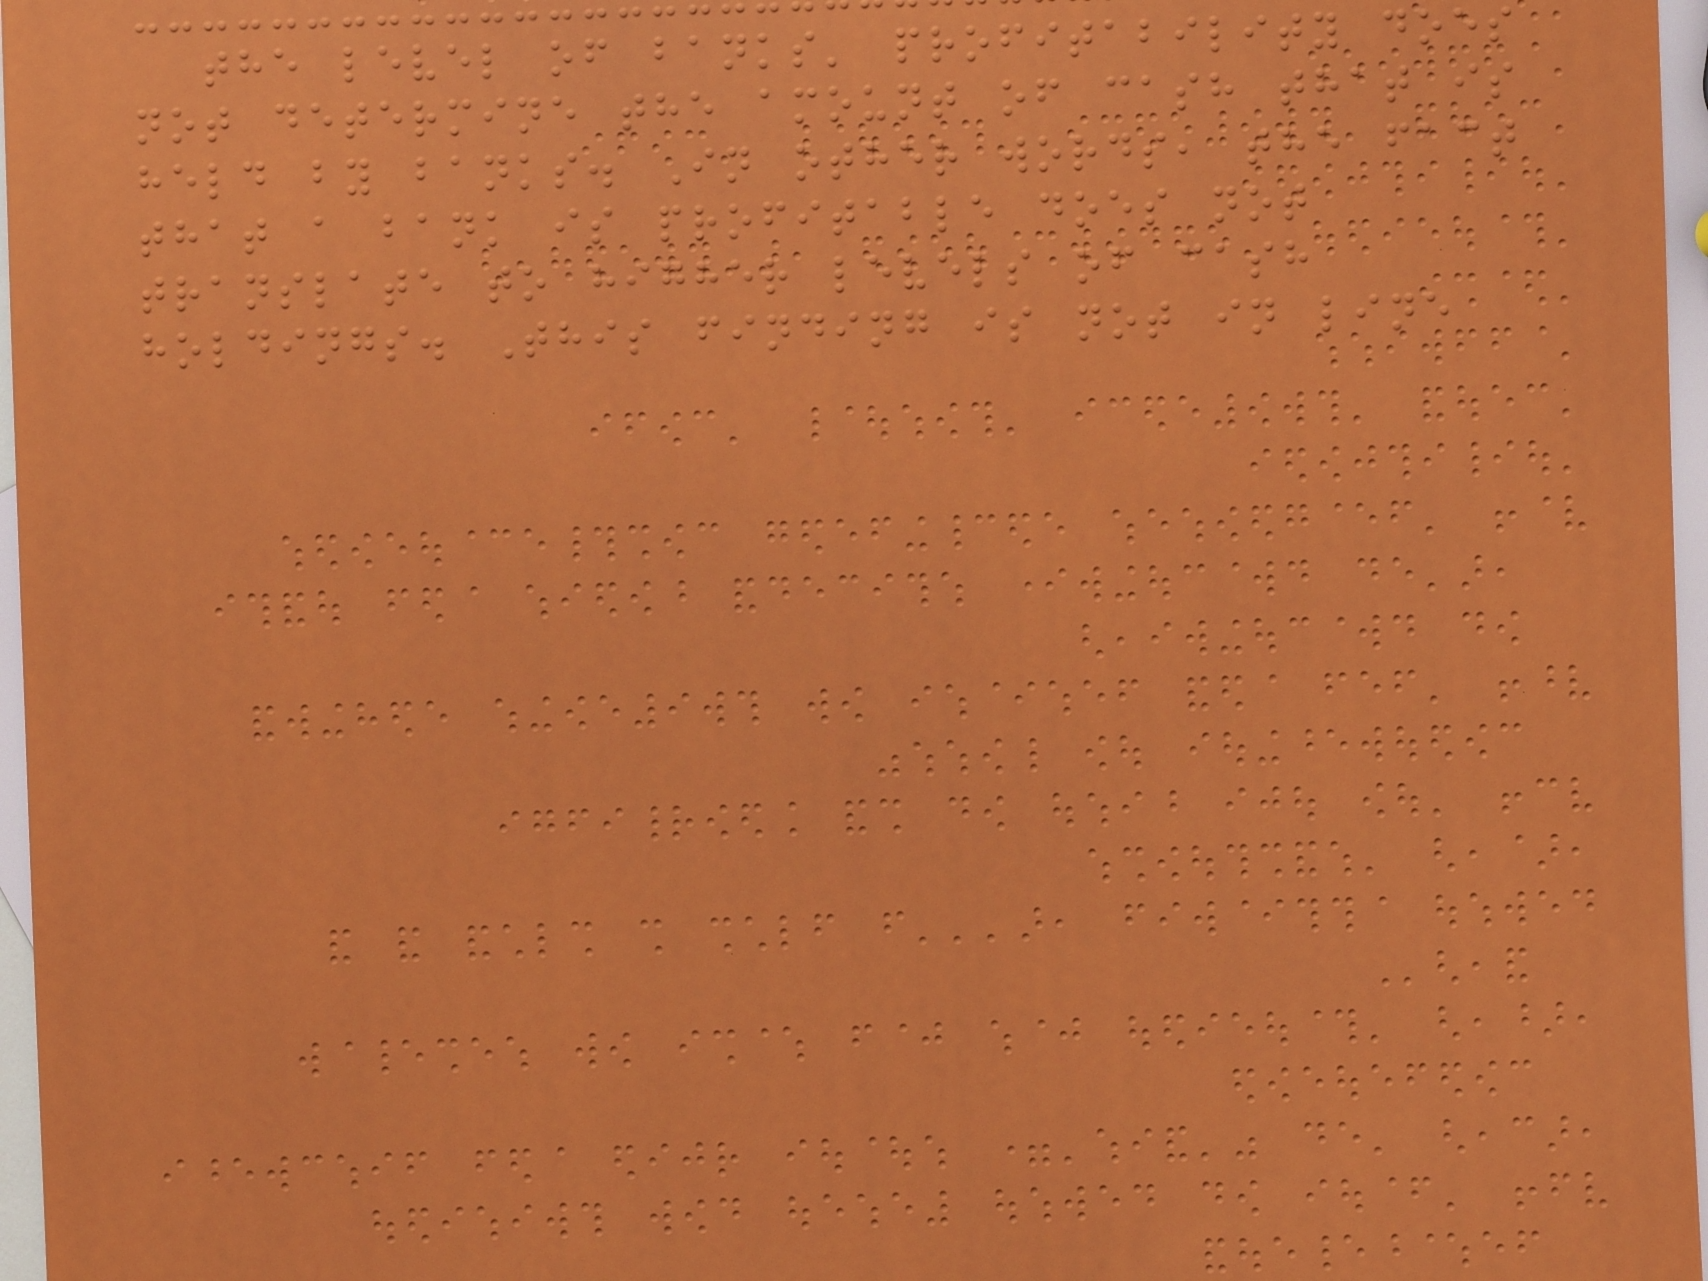the level of banks' profitability does
not determine the amount of cash that is
held by banks. In other words, the fact
that a bank is profitable does not
translate to higher levels of cash
holdings. This finding is not in line
